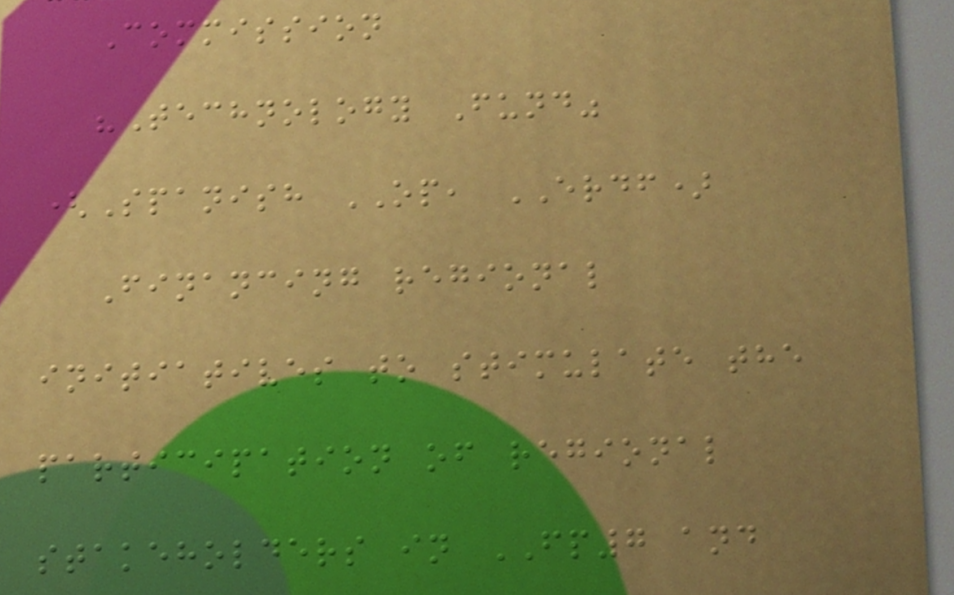Commission
"Technology Fund"
(Spanish OP, ERDF)
Financing regional
initiatives to stimulate the
participation of regional
stakeholders in FP7 and
